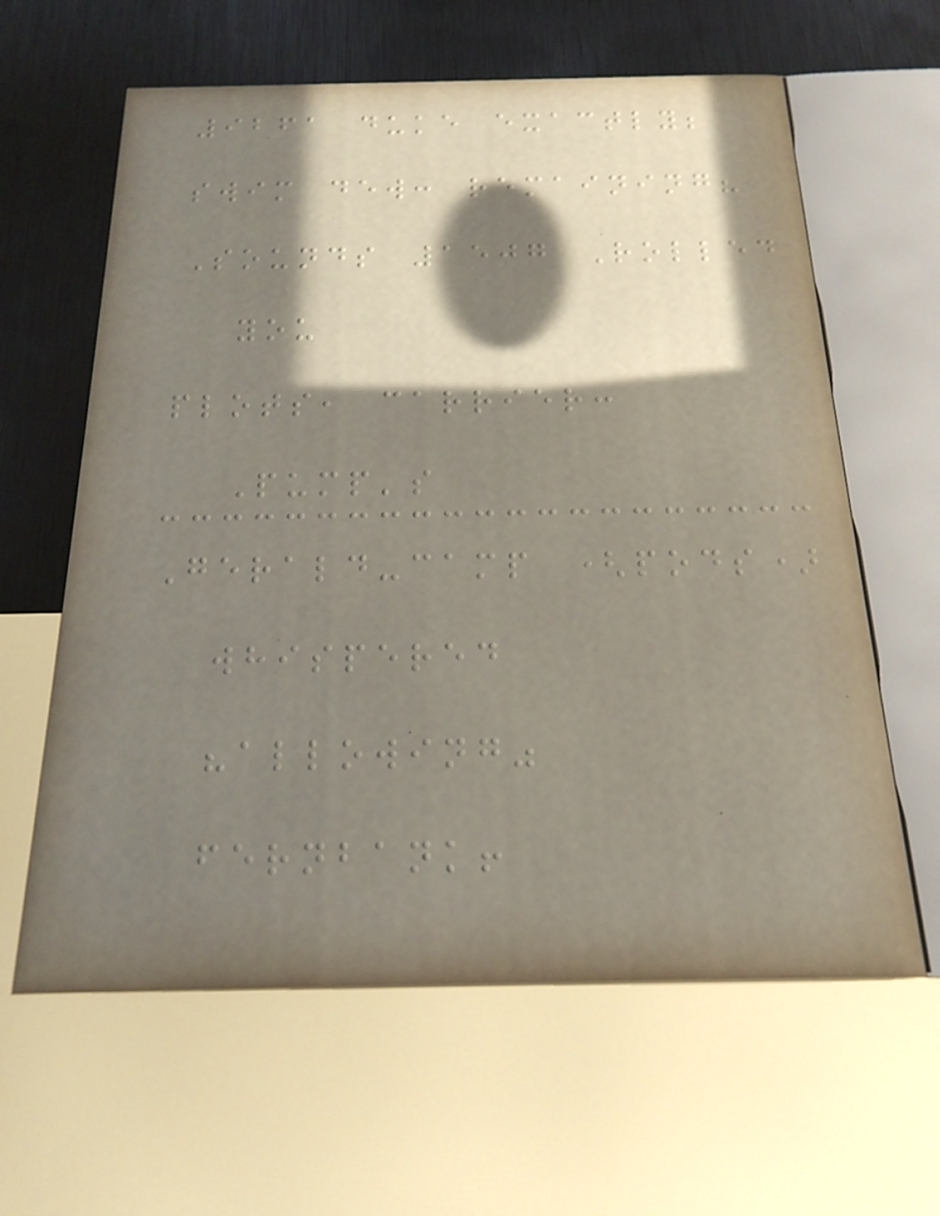9261 duke exactly;
swim dew: remaining?
Sounds 1507 Rolled
you
plots, carrier:
Pump's
Gerald-camp (pods)
whispered
"allowing"
fernbank!
